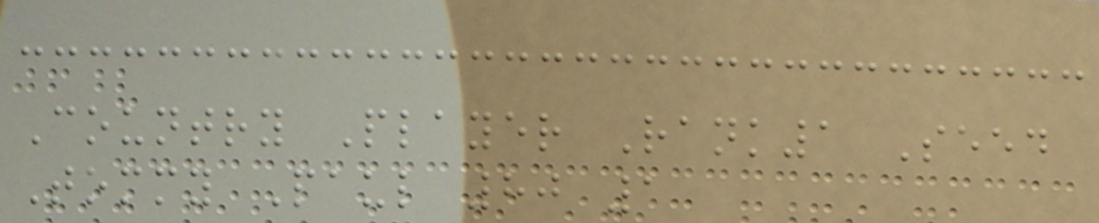Country Player Rank1 Seed
Tommy Paul 80 1
